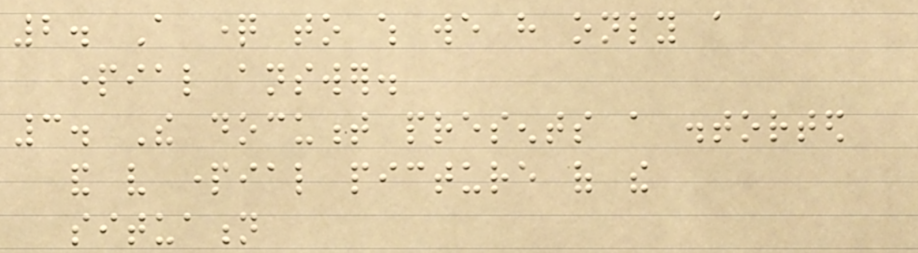2. A question to which we have only a
partial answer.
3. The document presents a distorted
and very partial picture of the
situation
